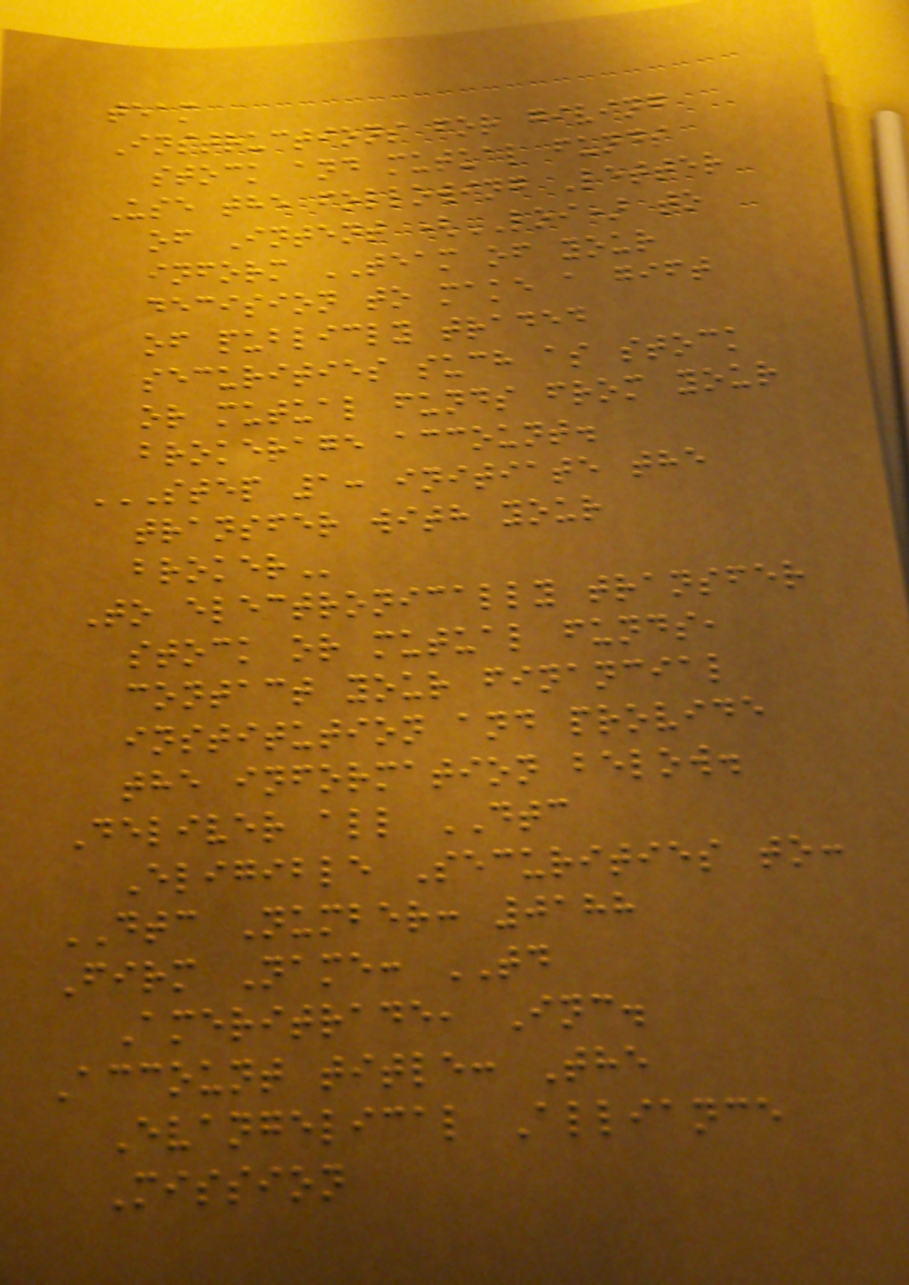team
Instructions for giving
stock and mutual funds
Use the following Letter
of Intent (LOI) to
inform TEAM of your
decision to make a gift
of publicly traded
securities such as stock
or mutual funds from your
brokerage account.
STEP 1: INITIATE THE
TRANSFER WITH YOUR
BROKER
To electronically transfer
stock or mutual funds,
contact your financial
institution and provide
the information below.
Deliver all DTC
Eligible Securities to:
DTC Number: 0188
Firm Name: TD
Ameritrade, Inc.
Account title: The
Evangelical Alliance
Mission
